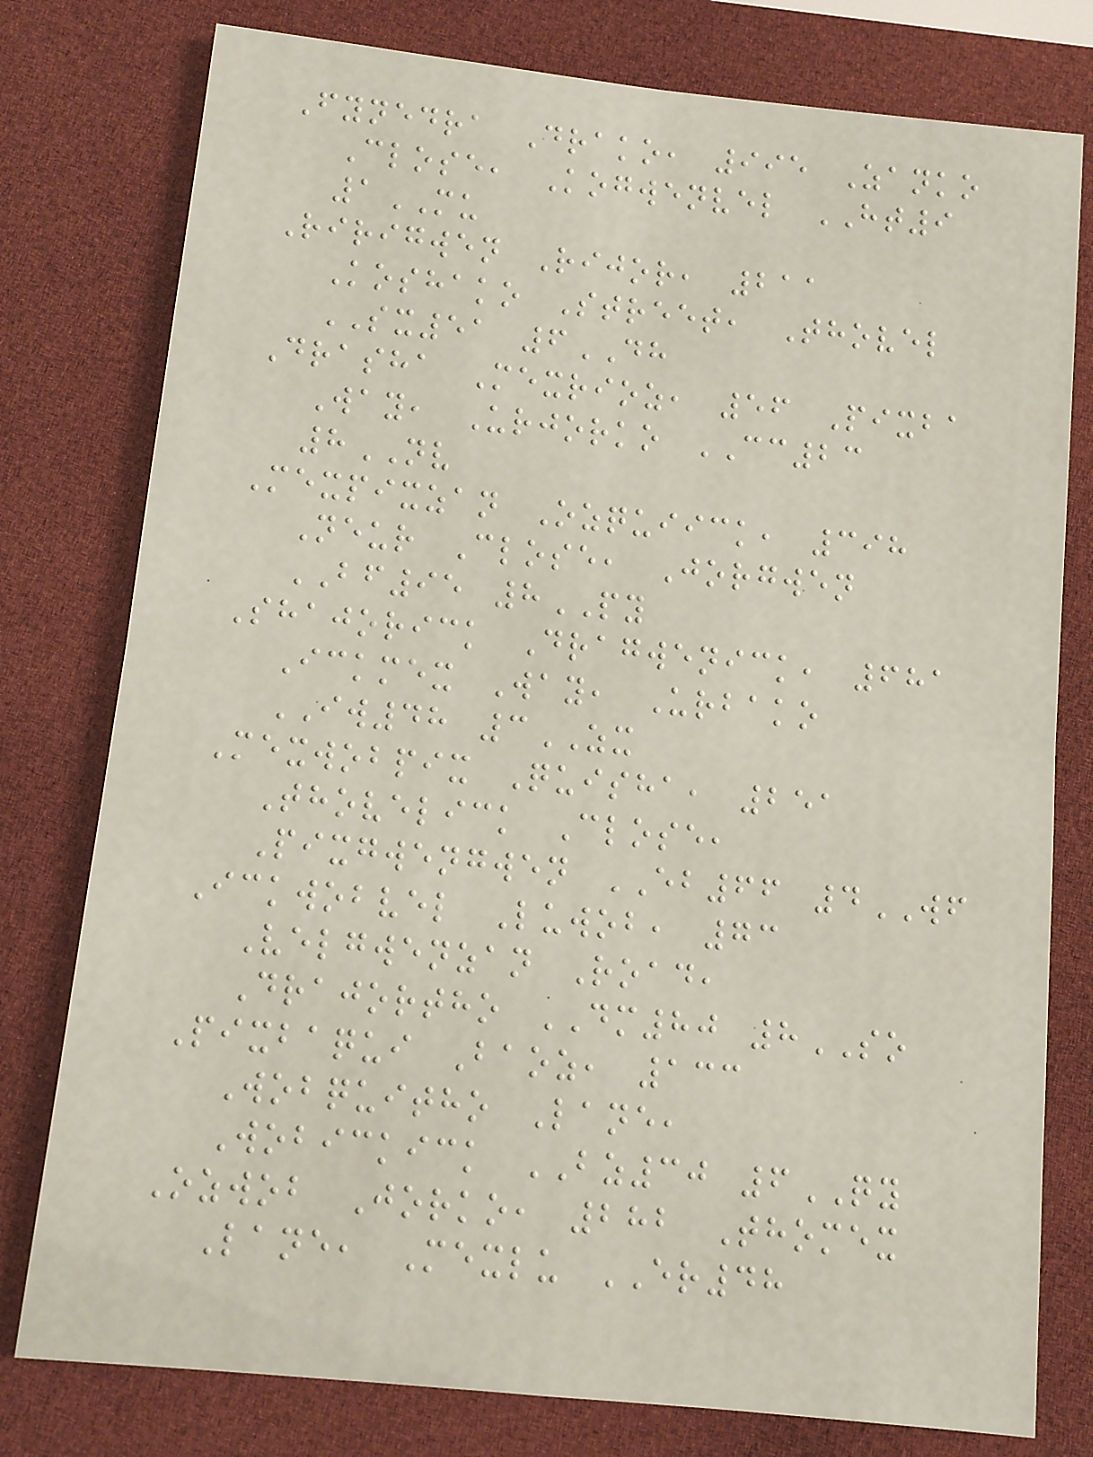Fynedra Drako, 995 Zanko
Close, Kogwenvel HT9
1MU
Ririgwen Rijor, 211
Koshako Street, Thovel
SX51 6DH
Drasha Mexrioz, 56 Pixba
Way, Urjorko CC23
8NV
Mexpixzan Ozquiick, 398
Neur Close, Jorgwen
BF95 8PY
Shajorick Dragwenick, 681
Ickmex Way, Urbako
IW48 3ZX
Mexwobpix Quisha, 251
Thovelick Close,
Pixgwengwen EB66 4WF
Ickwobvel Luwob, 73
Velgwenzan Road,
Drajortho DM80 8SO
Pixbaqui Baoz, 133
Wobquitho Lane,
Wobickick BZ30 6QY
Ozwob Jorko, 282 Thomex
Lane, Mexlu ER48
